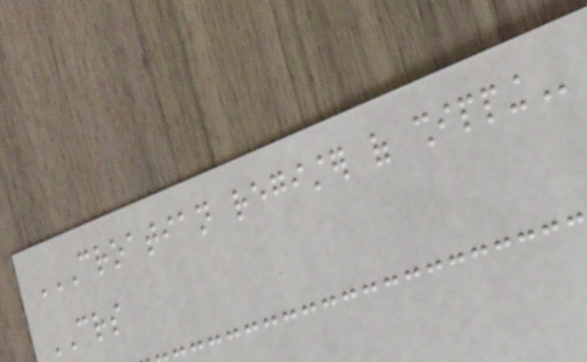CROATIAN REGISTER OF SHIPPING
CRS
